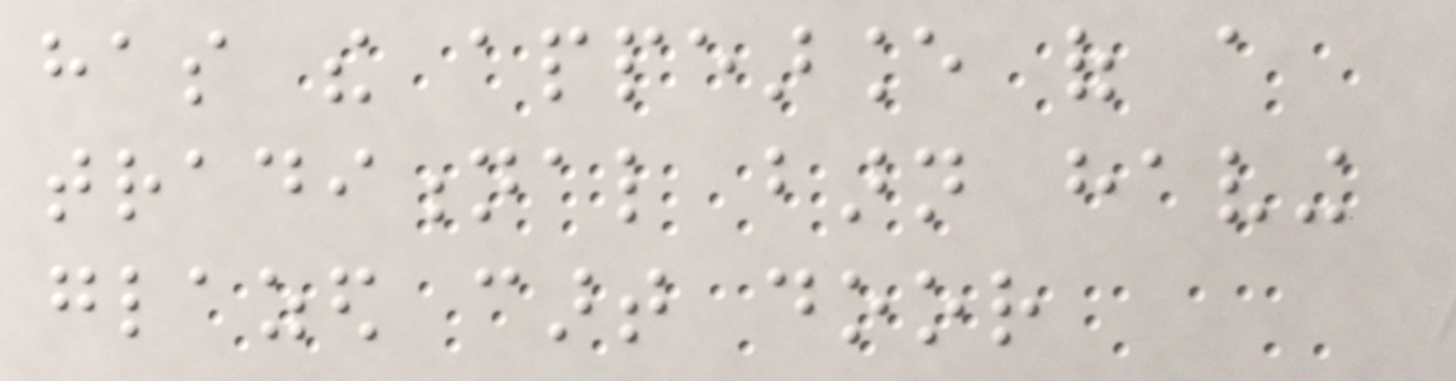has the appearance of a
traditional barn having
glazed cart door
